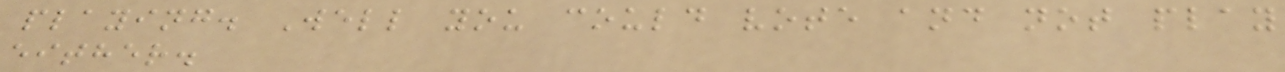playing. Well you could vote and not play
either.
